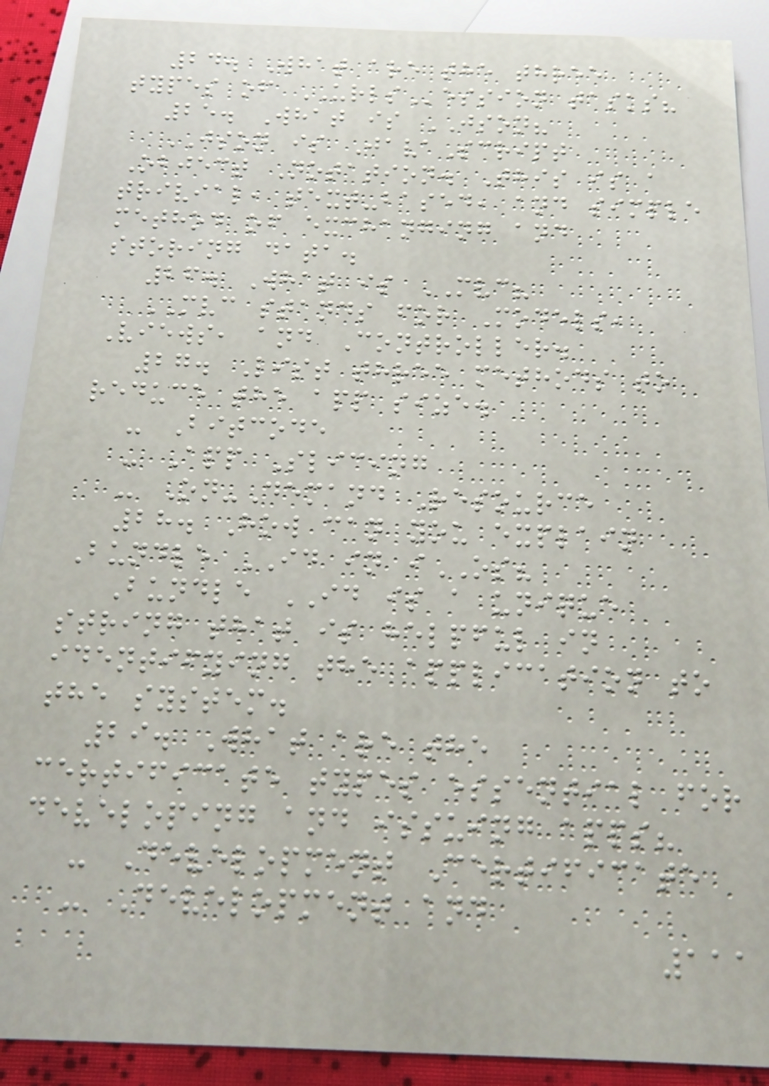24. What are the three
types of URLSession tasks?
25. What is JSON?
JSON is JavaScript
Object Notation. This is a
trivial, text-based, and simple
method of exchanging and
storing data.
26. What is MVC?
MVC stands for Models,
Views, and Controller.
27. List three methods to
reduce the app size.
- Bitcode
- App Slicing
- On-Demand Resource
28. How can you explain
Bundle ID in iOS?
Bundle ID is a unique
string that is helpful in
identifying the application to
the system.
29. What are the
certificate types essential for
developing and issuing apps?
- Development Certificate
- Development and
111
